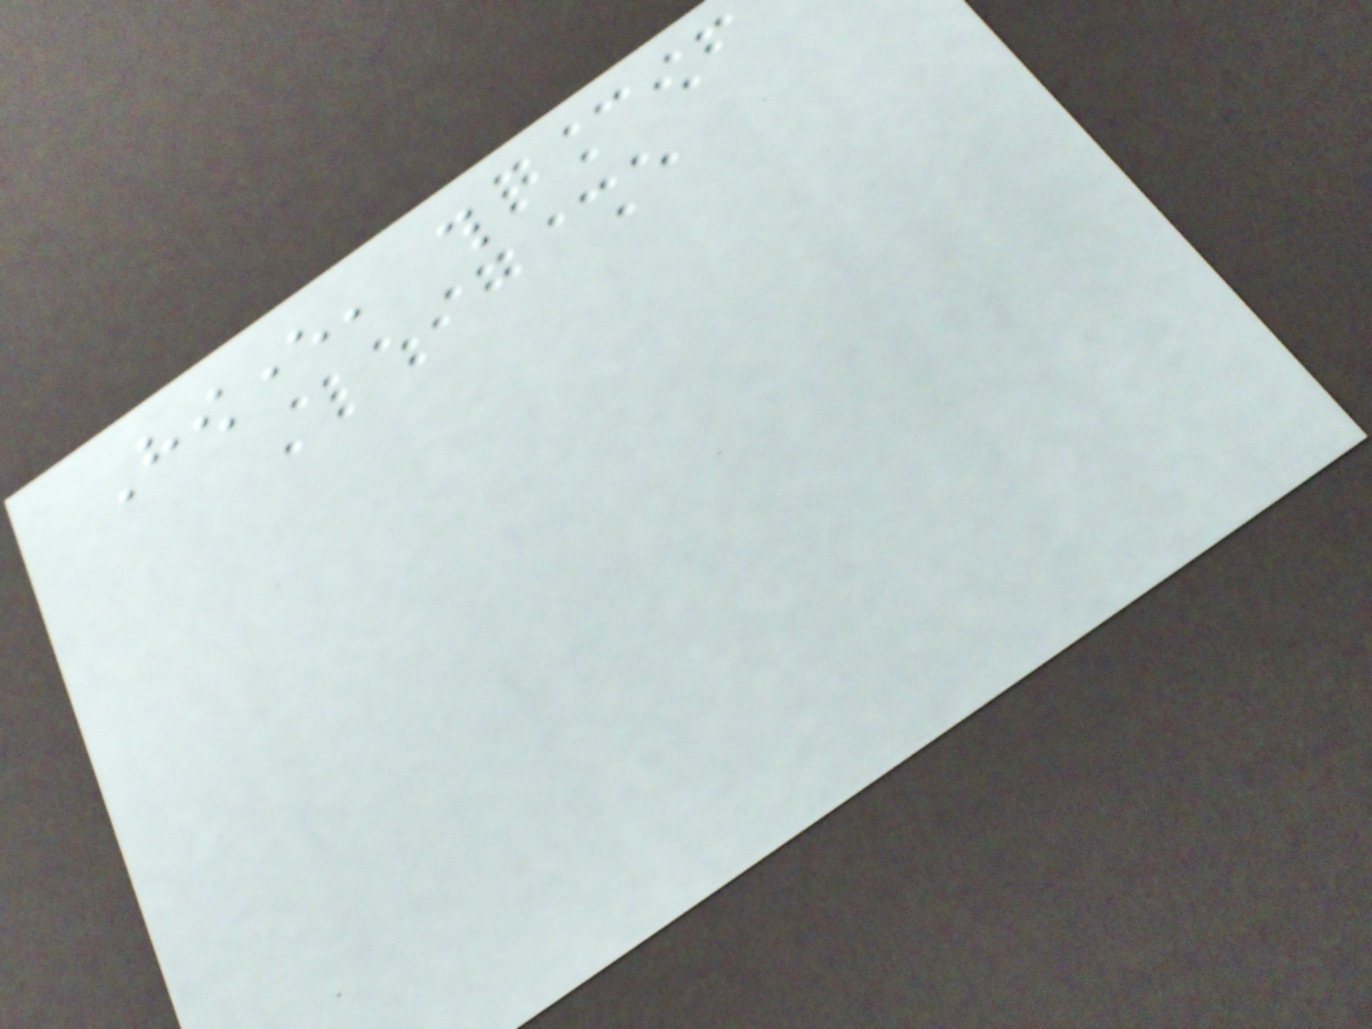However, this
